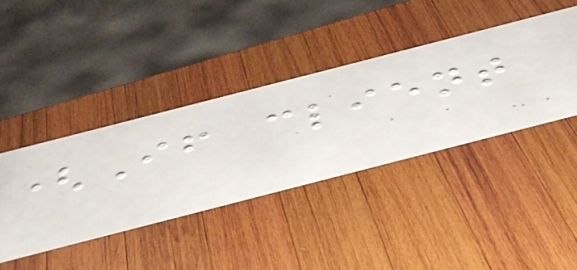(If client
